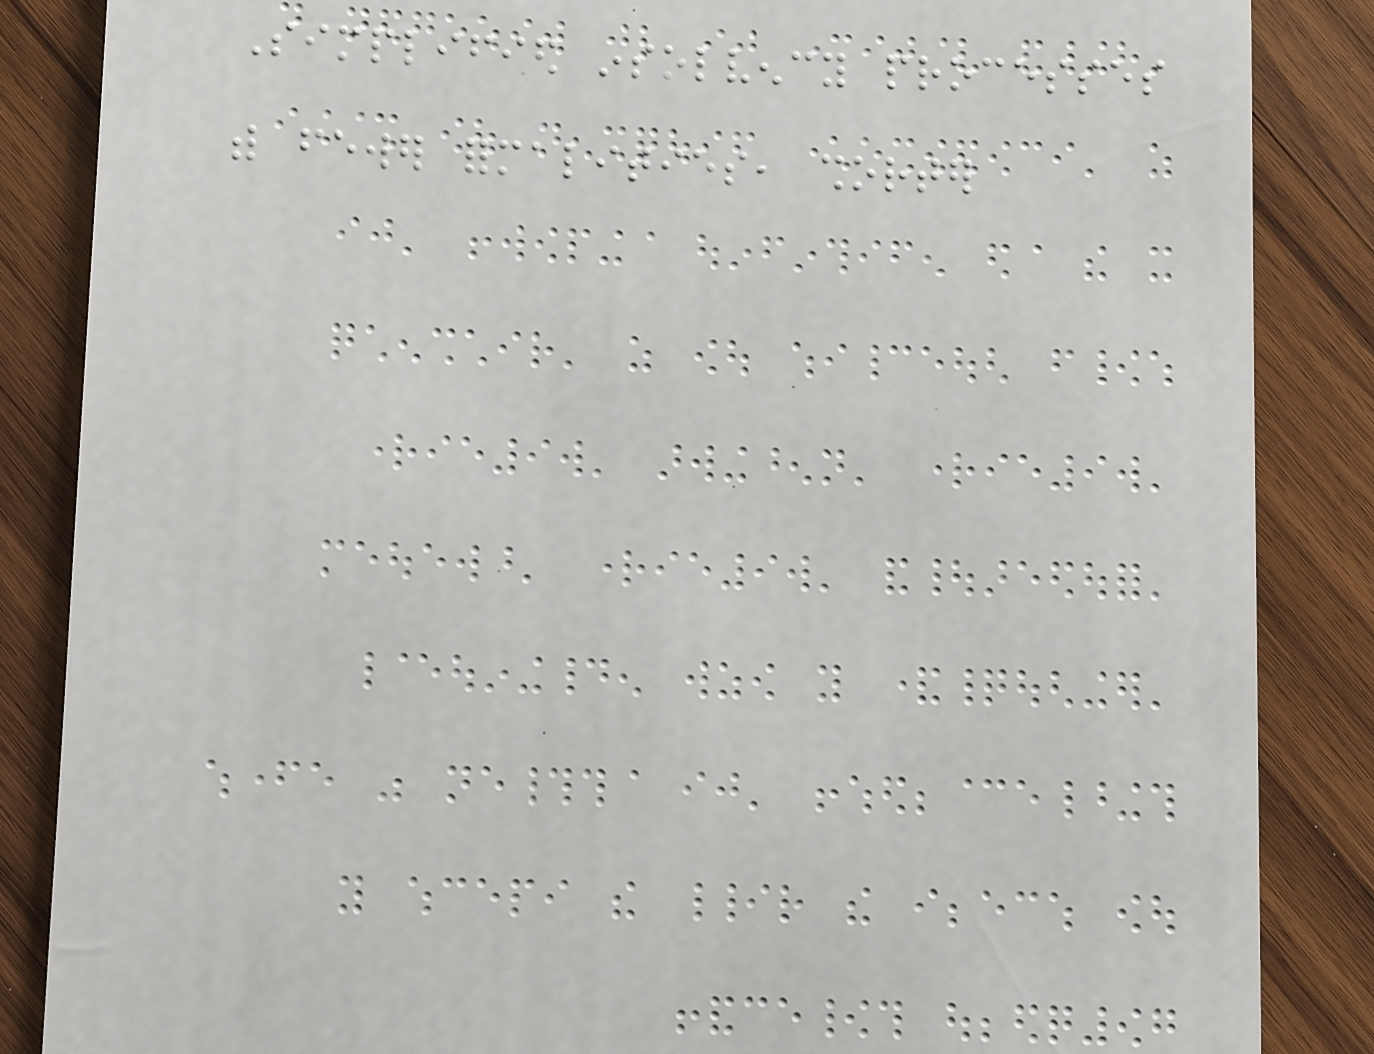Simplified insolvency processes
with fewer formalities, shorter
